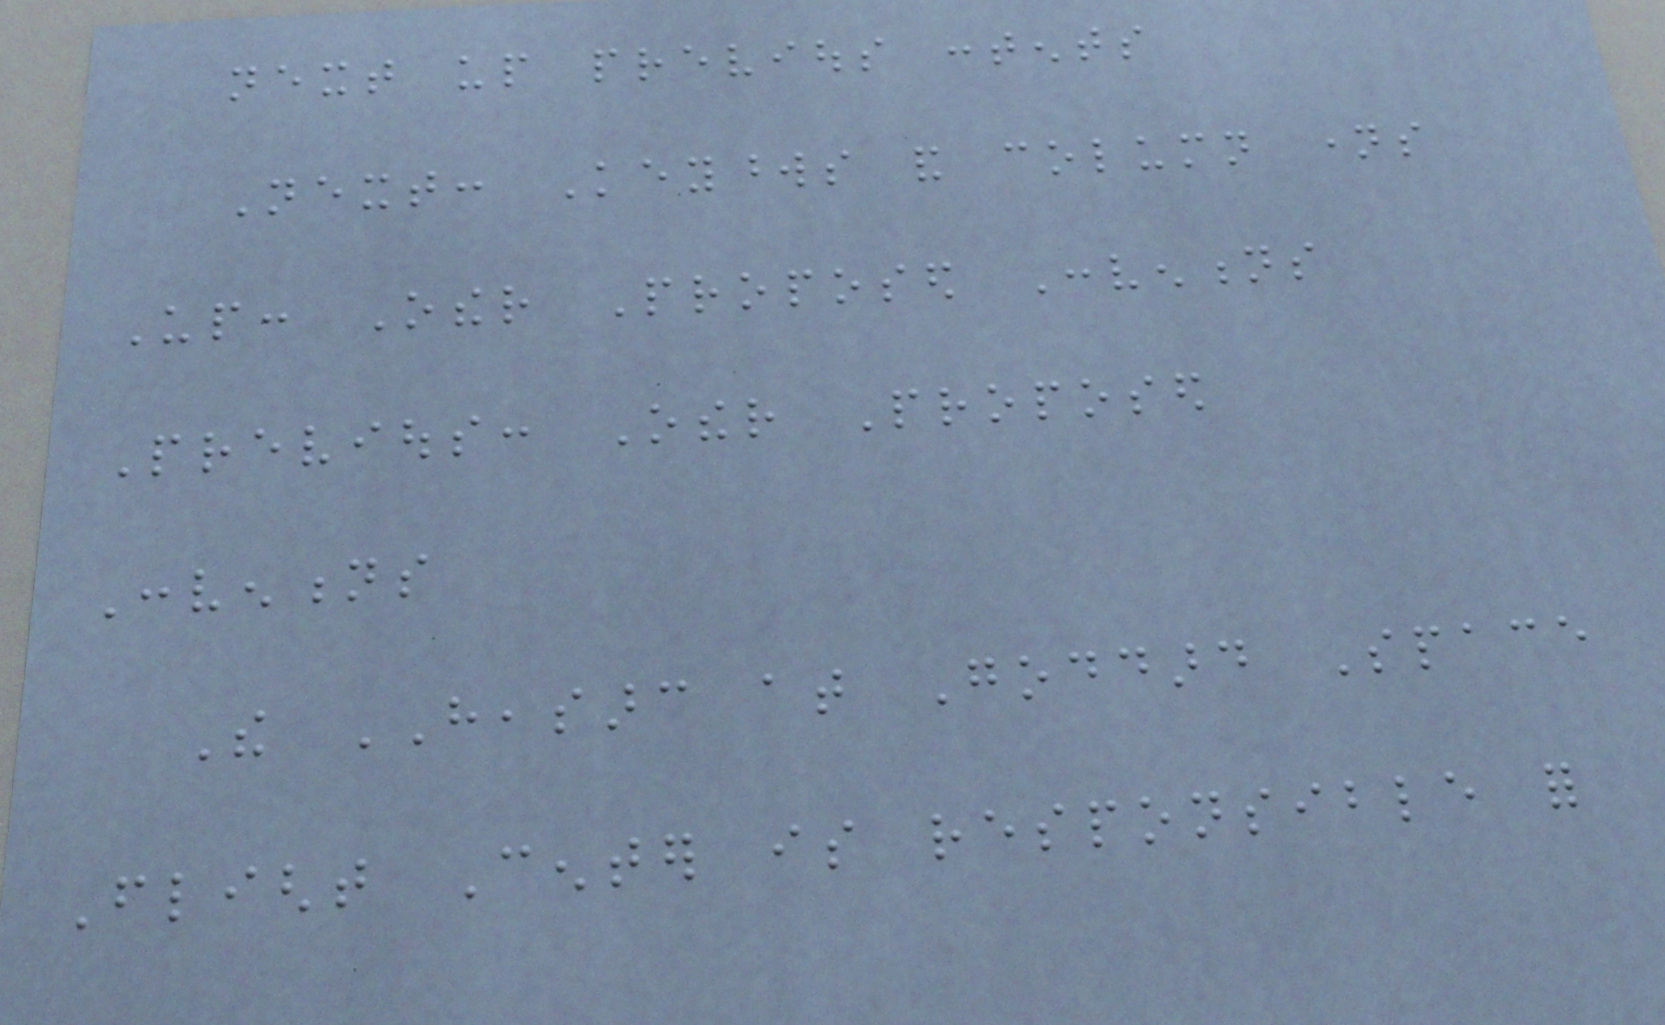next up previous contents
Next: Keywords and column names
Up: Other Proposed Conventions
Previous: Other Proposed
Conventions
The HEASARC at Goddard Space
Flight Center is responsible for
